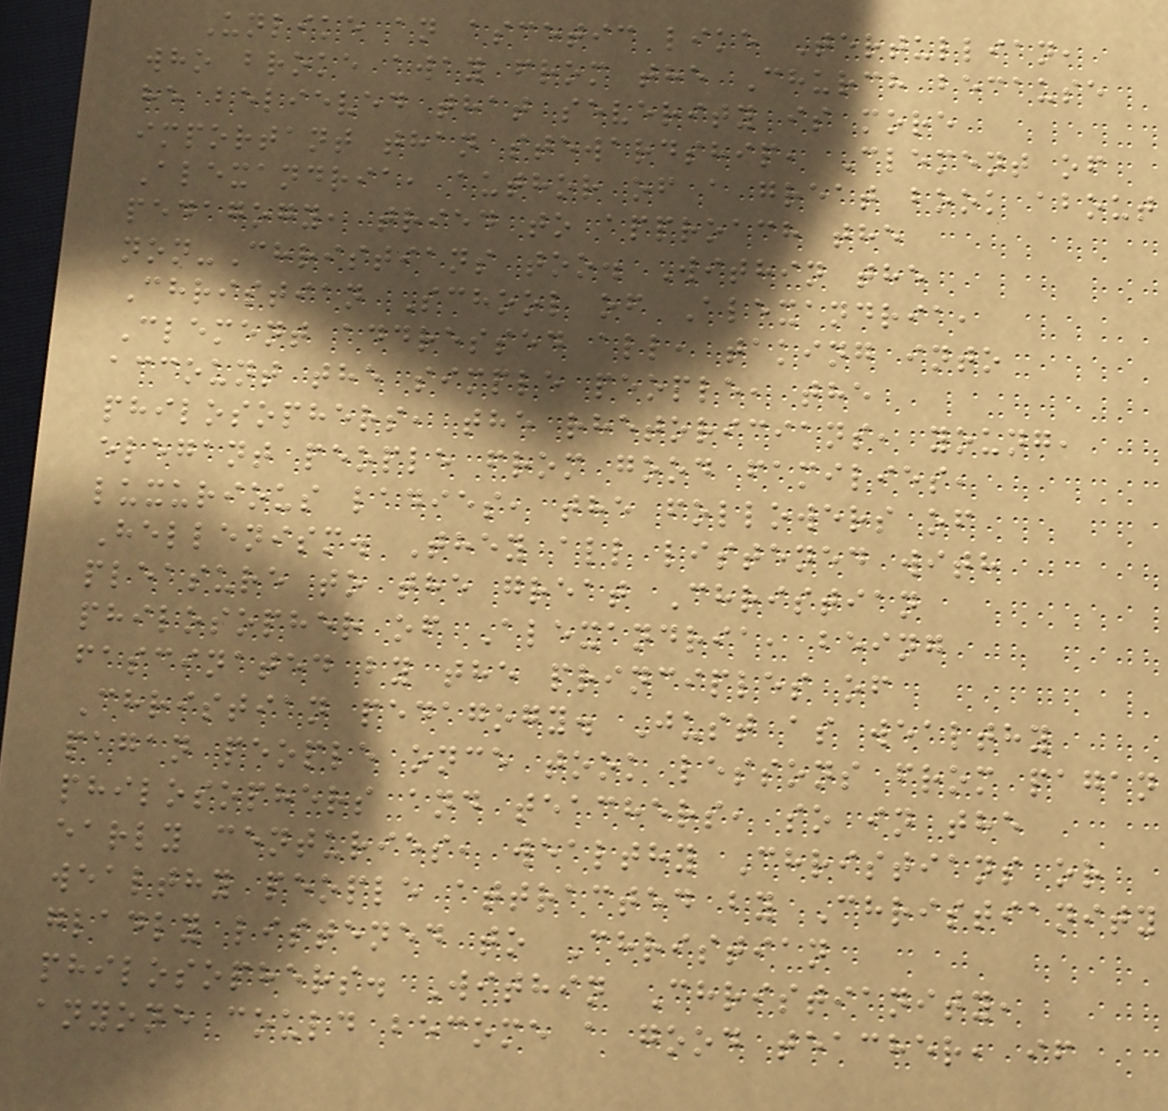Unlike an ascetic like Tertullian,
who broke away from the Church because
he believed that severity is more
important than stewardship, Clement of
Alexandria, author of a great book about
pedagogy, tried to approach the
non-Christians too. Within the
Christian School of Alexandria,
Clement addressed all, taking into
account the simple people, the
philosophers, the rhetoricians, young,
elegant people from good families,
luxurious ladies, the followers of
Hellenism. They all listened with
pleasure to the great Christian
philosopher of Alexandria, being
fascinated by the principles of
Christian pedagogy. Just as wealthy
pagan people once took lessons from pagan
philosophers and teachers, so in the
early centuries, wealthy Christians or
wealthy people attracted by Christianity
gladly listened to Christian
philosophers. Within Christianity,
anyone could become a good teacher, if
